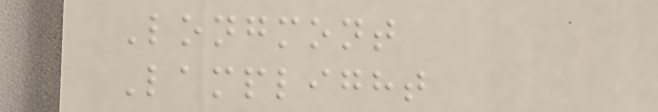Longmont
Lamplight
